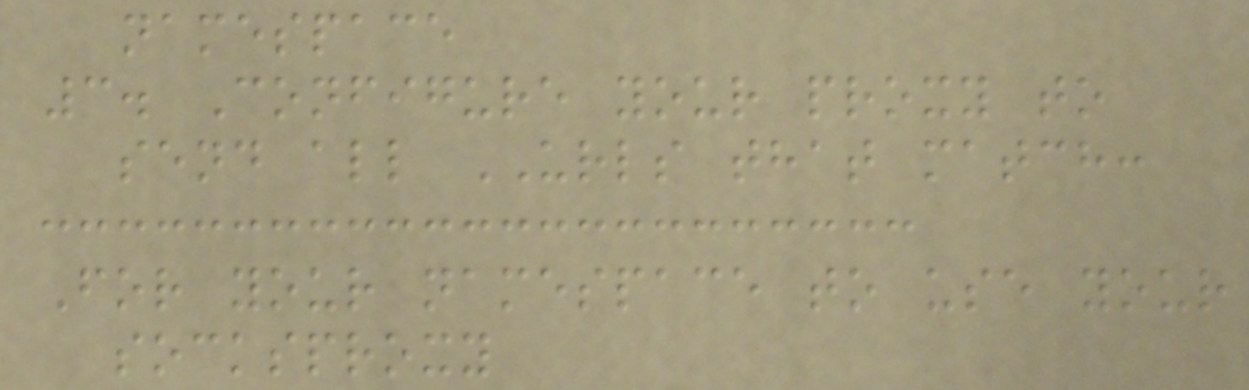namespace
3. Configure your proxy to
send all URLS that match:
For your namespace to use your
socksproxy
